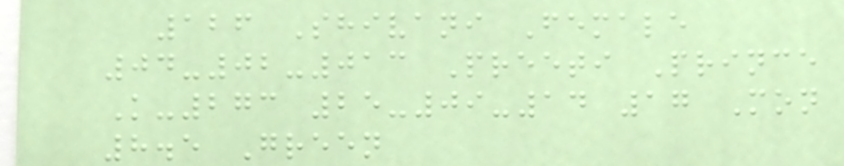126 Shivani Female
04-02-013 Preeti Prince
K-273 25-09-14 17 Mon
8.5 Green
